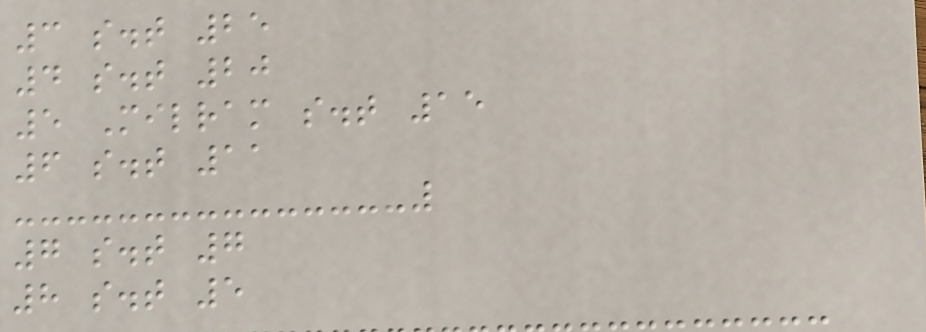3 s.t 25
4 s.t 20
5 Milram s.t 15
6 s.t 11
7 s.t 7
8 s.t 5
